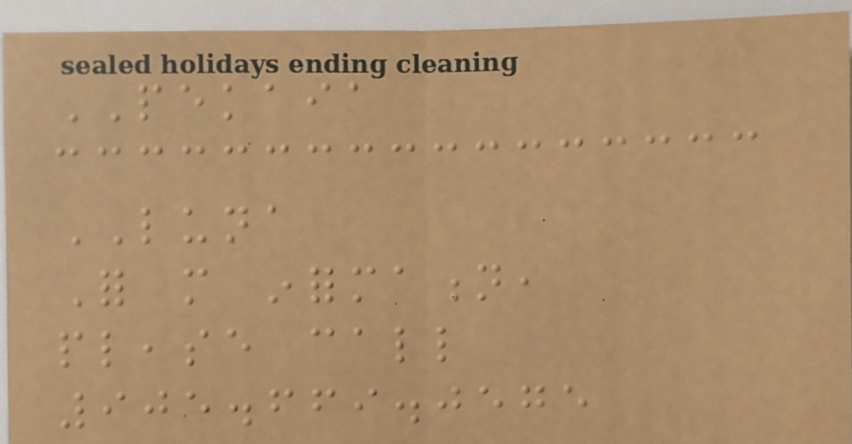PEKAIA
LUNA
For more information,
please call
905.669.0575
